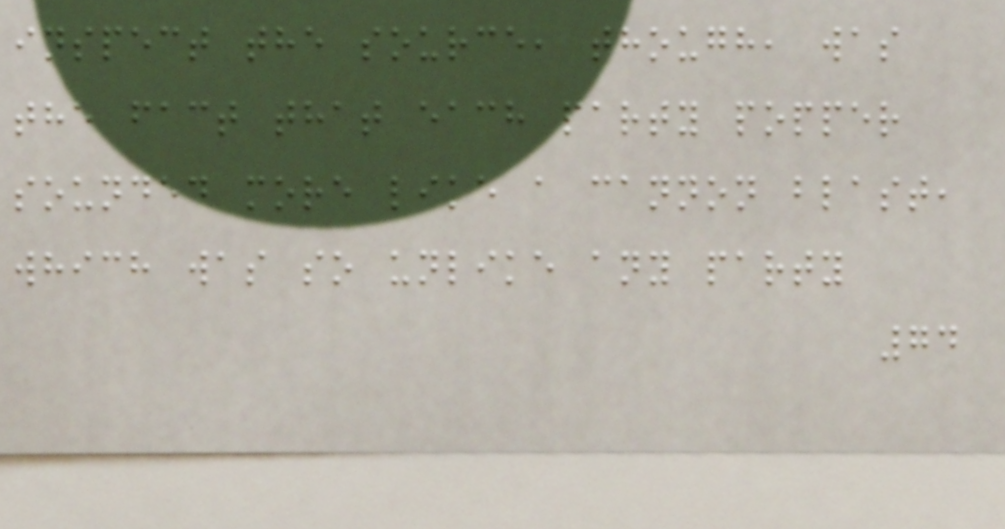inspect the source, though, was
the fact that each party popper
sounded more like a cannon blast,
which was so unlike any party
74
